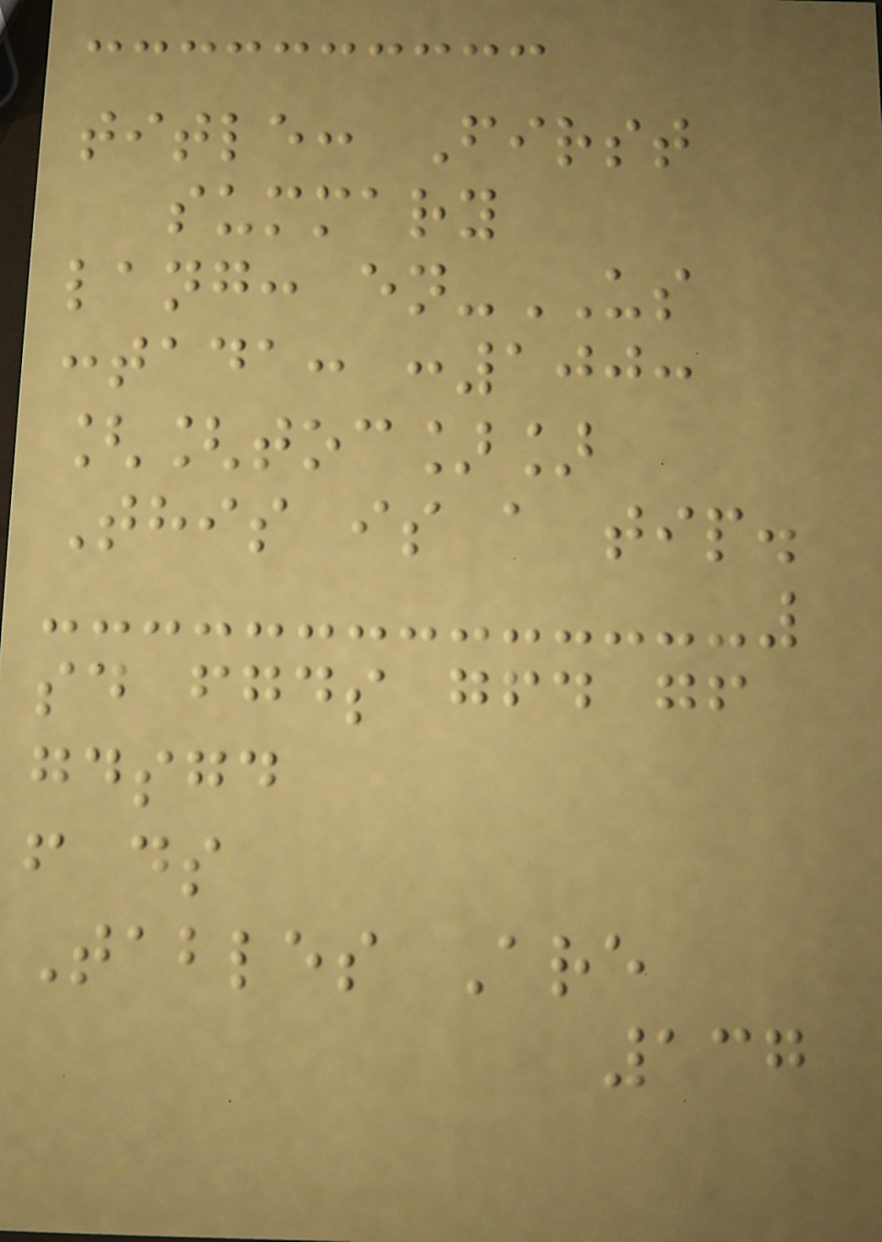title: First
summary
lang: en-US
:tada: :100:
[[toc]]
This is a tip.
sd fgds gfd gf
gdsgd
f ds
Tables Are
137
